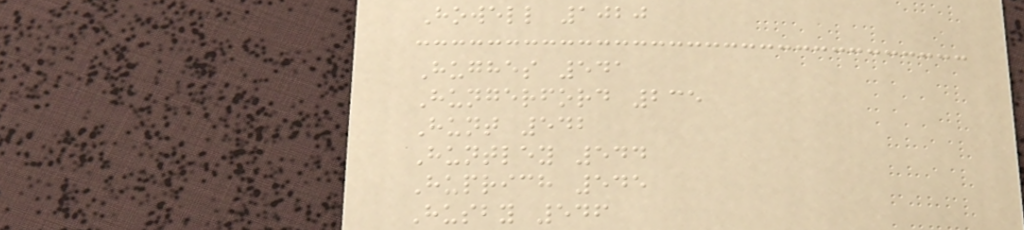Howell 1020
Hughes 541
Hungerford 235
Hunt 542
Huntley 544
Huprich 545
Husby 546
